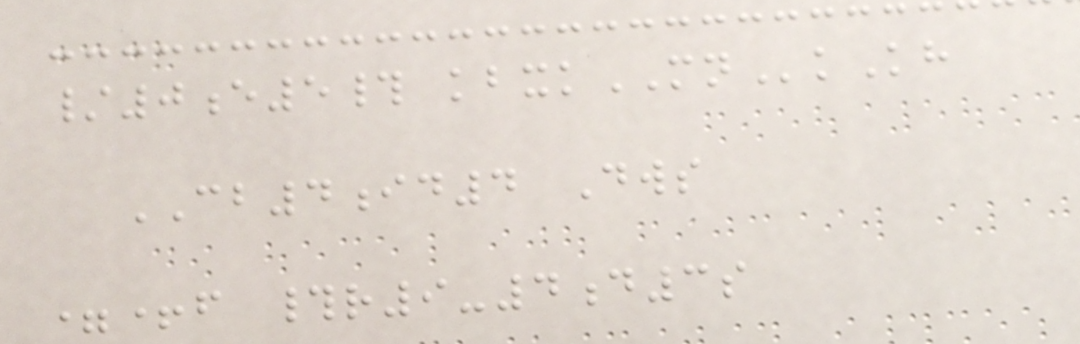/0e5# kbxkMNkKh
CB4id4 Dws
=+f #r9-4d3s
